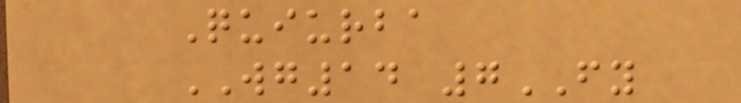Quiurba
WG14 7FY
